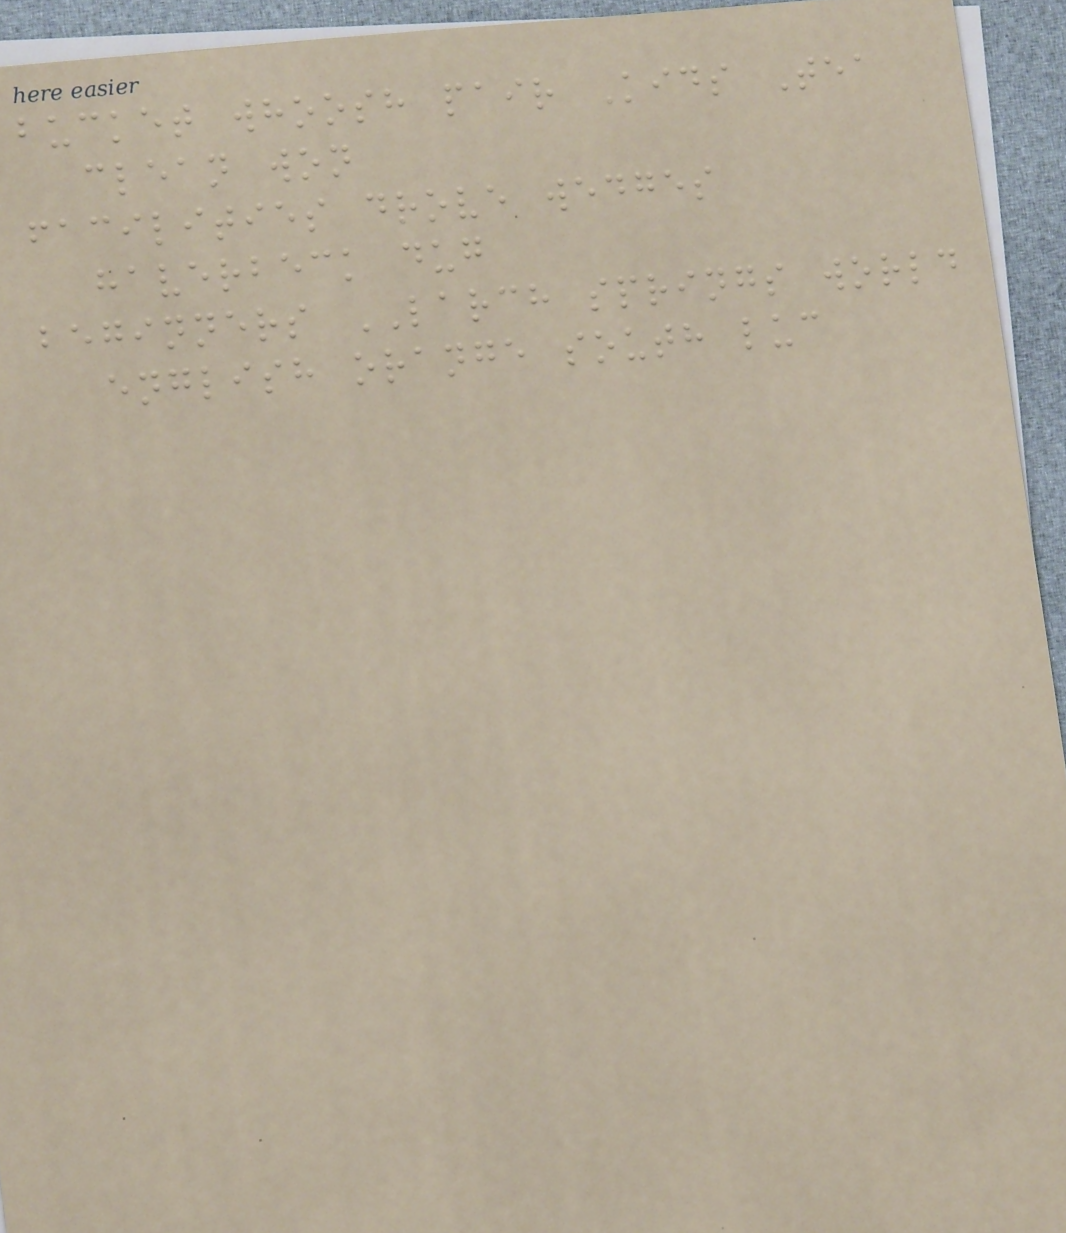bucket whoosh pair Kids Tea
clean won
facilities drove wedges
haverbeck dug
beginners LARCH springs world
english orange south luc
